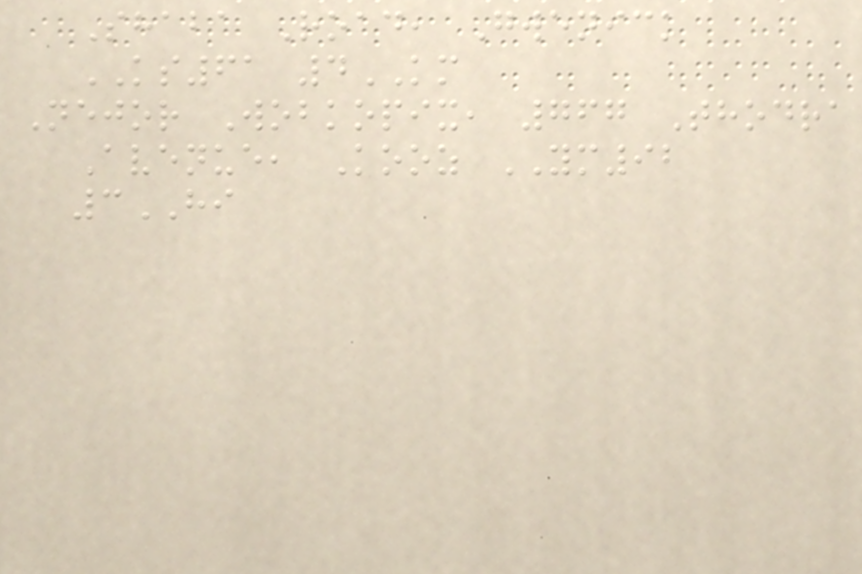Shaba Road, Gwenick
KS61 4KM
Nejor Wobkopix, 767 Thodra
Avenue, Kooz YM92
3HI
